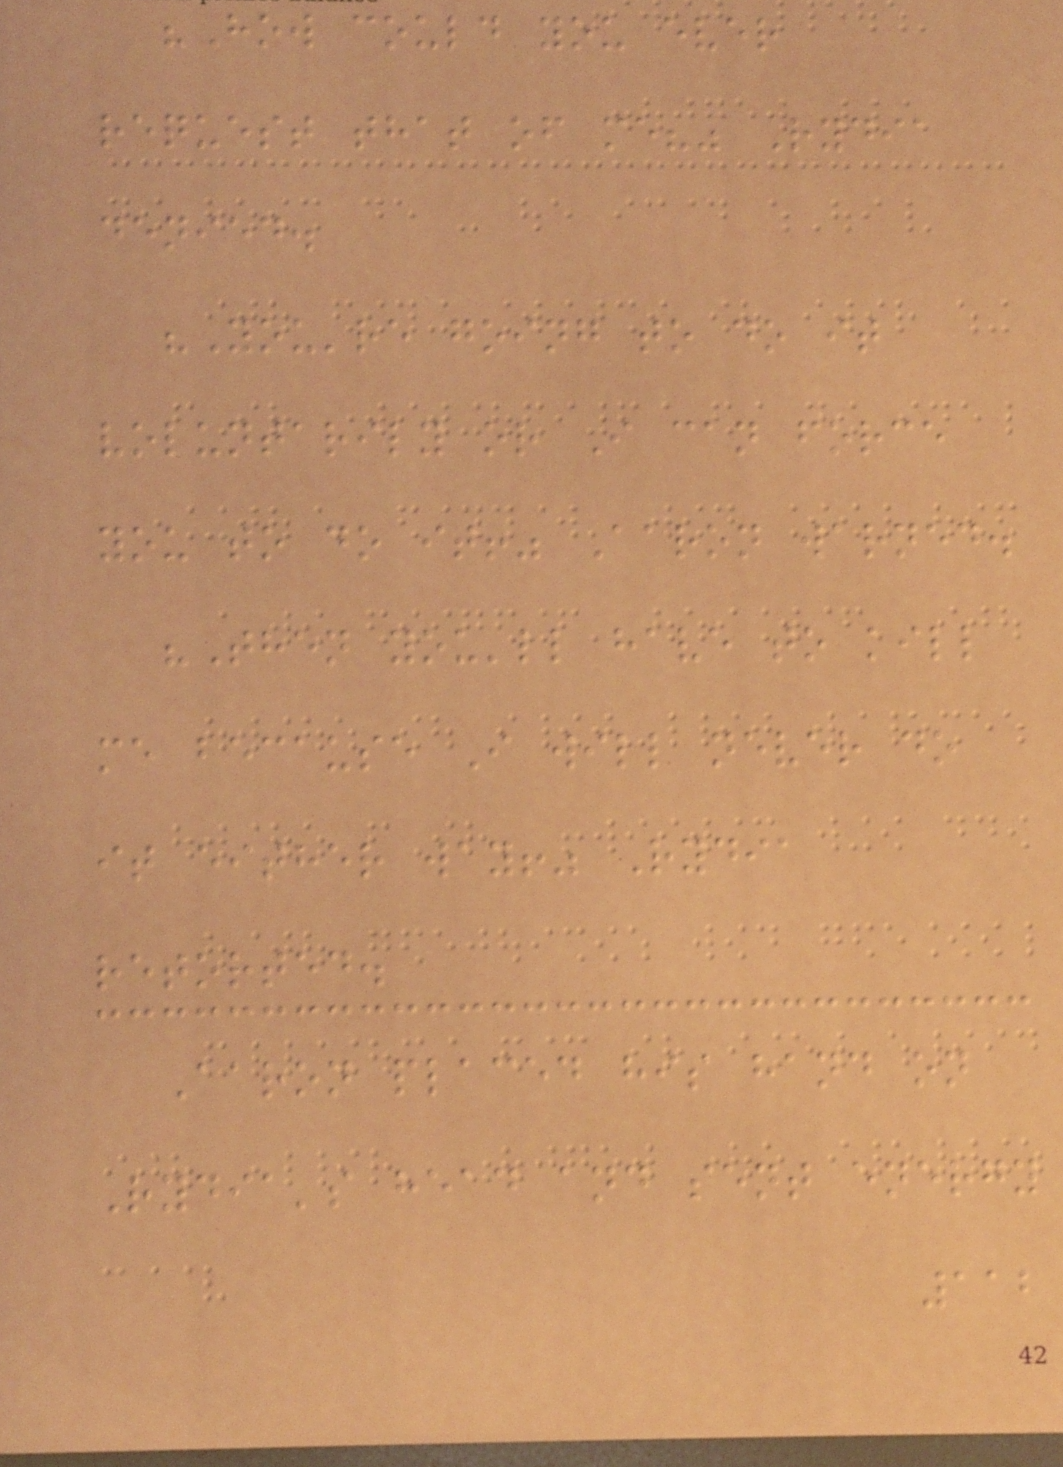"How could you ever
request that of me?" Rydia
denied.
"You're going to do it
voluntarily or I can force
you to do it!" Aaron warned.
"Then you'll have to kill
me because I will never do
it either way!" Rydia
retorted.
Aaron placed his hand on
Rydia's head and sent energy
112
